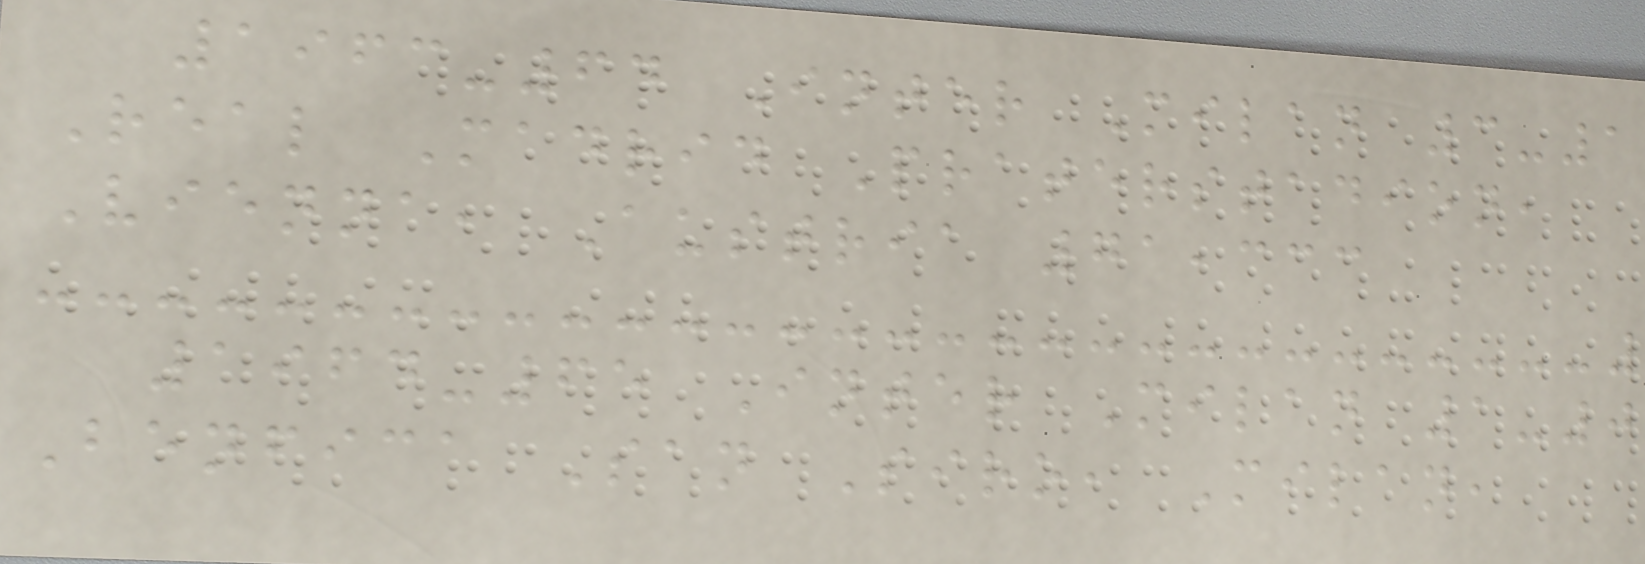1963-64 Inter Milan 3-1
Real Madrid Praterstadion,
Vienna, Austria 71,333
1964-65 Inter Milan 1-0
Benfica San Siro, Milan,
